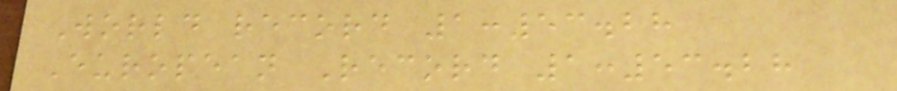World record 1:53.28
European Record 1:53.28
